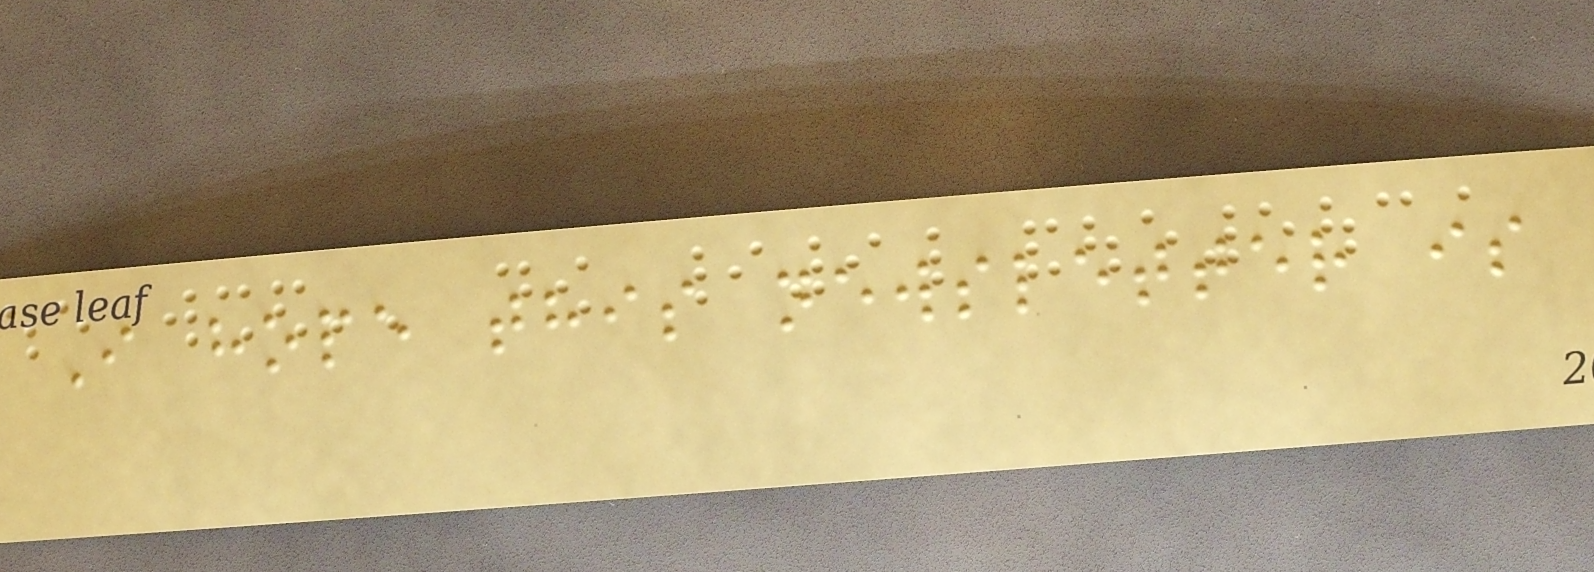I hope this newsletter is
